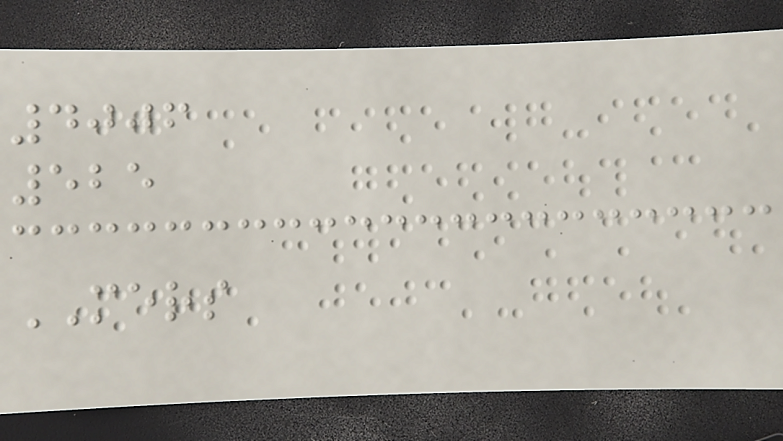4006
525
MERS
